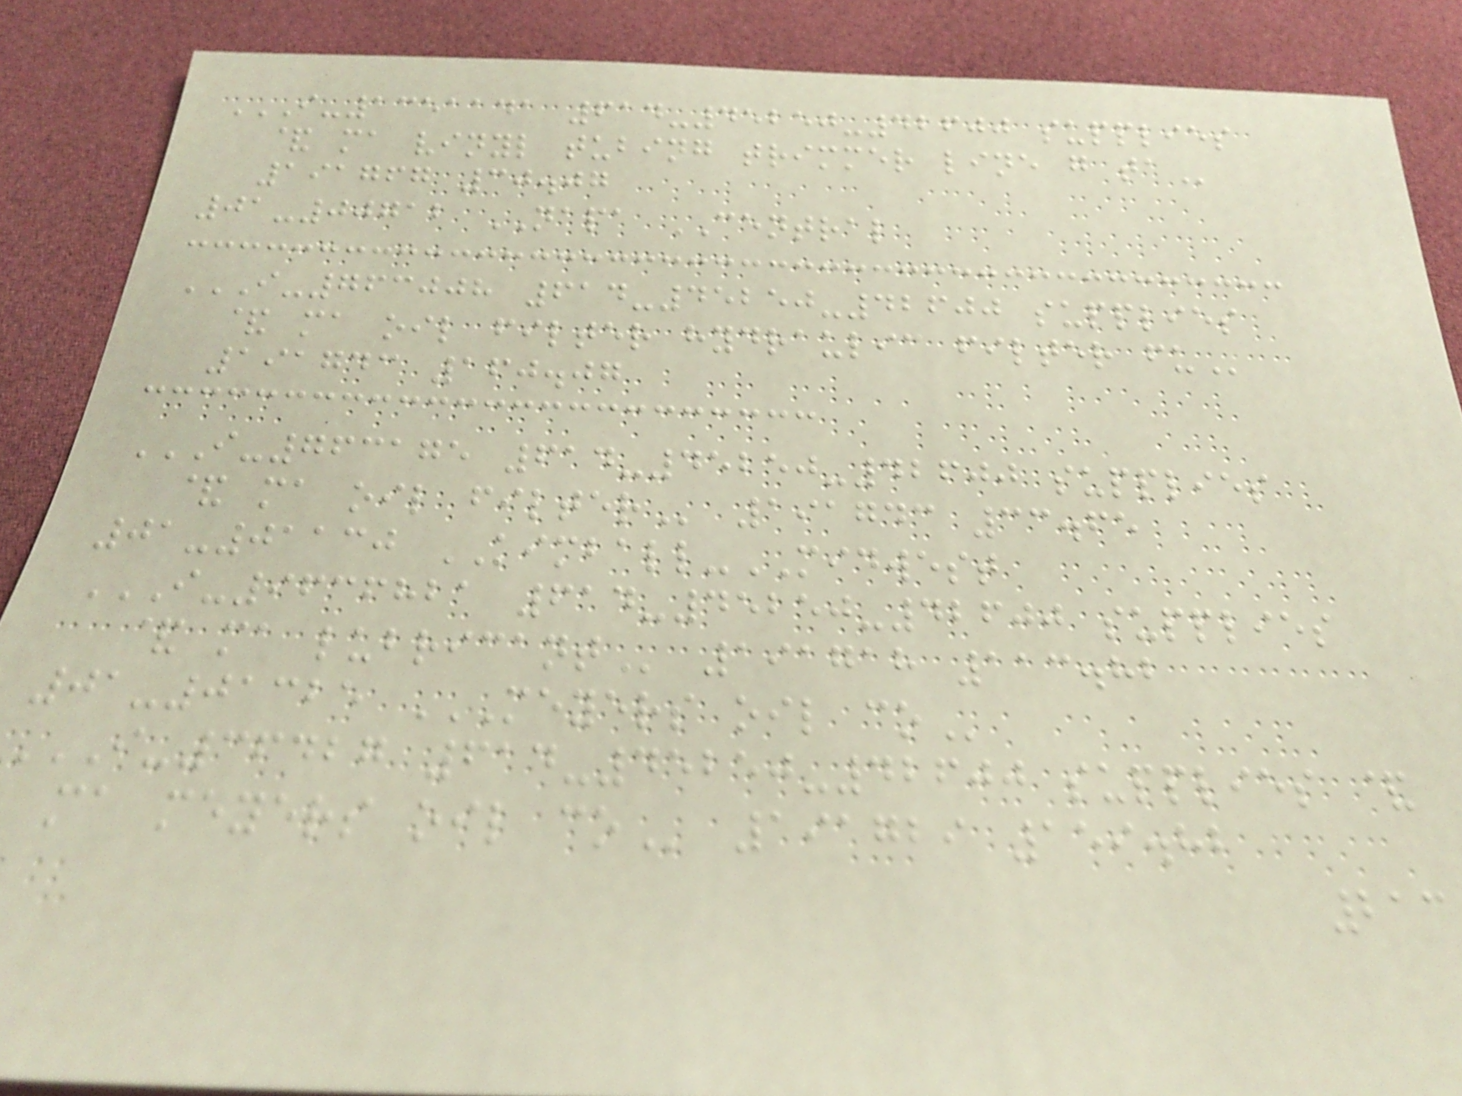I-1351141 614-45250-42600 SUPPLIES
& MA VINYL TUBING TRIMMER LINE G TA
191767 30.07
01-00712 NAPA CENTRAL
I-763008 614-45250-42600 SUPPLIES
& MA OIL FILTER HYDRAULIC FILTER FU
191743 160.07
I-763175 614-45250-42600 SUPPLIES
& MA OIL FILTER 191743 33.65
01-01130 KIMBALL-MIDWEST
I-9636821 614-45250-42600 SUPPLIES
& MA LUBRICANT 191718 113.82
01-01325 MEYERS OIL CO
I-36427 614-45250-42600 SUPPLIES &
MA MEYERS OIL CO 191729 159.82
213
